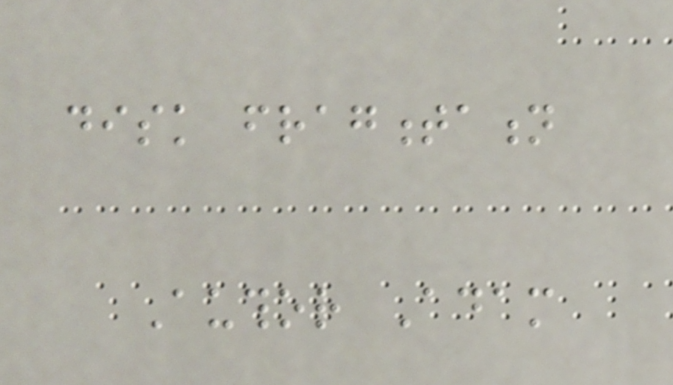disk fragmentation
Author Adam
